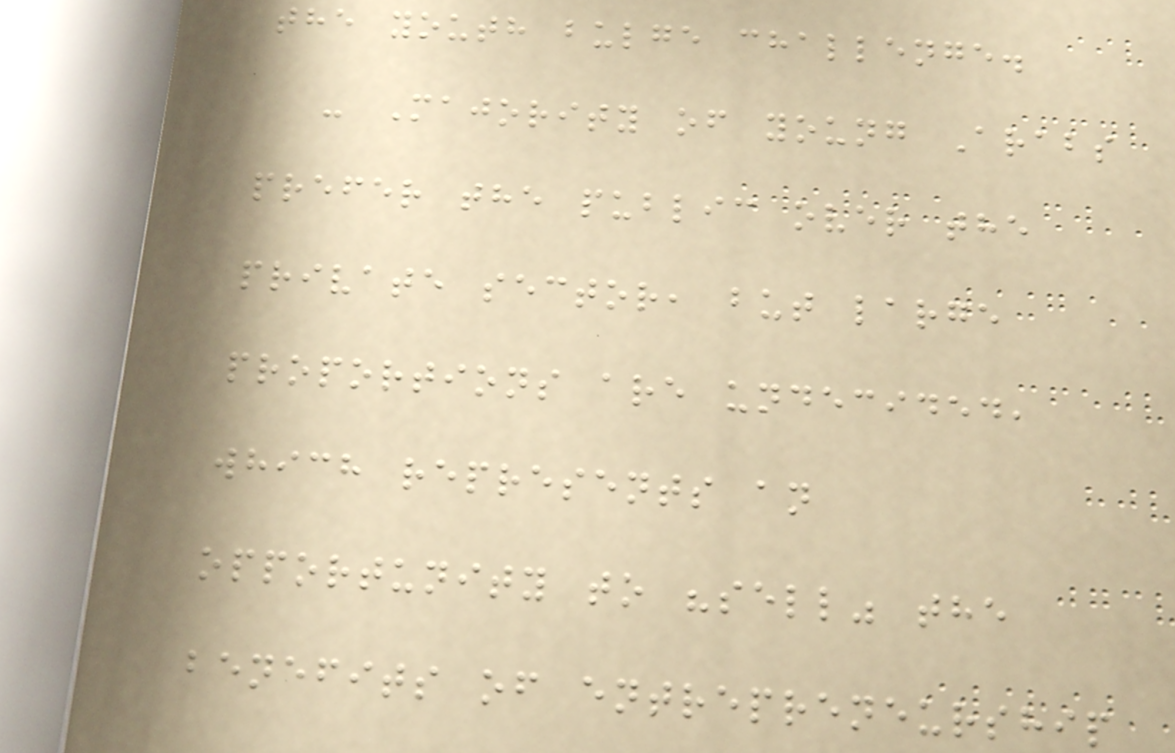the youth bulge challenge.
- Majority of young Arabs
prefer the public over the
private sector, but large
proportions are undecided,
which represents an
opportunity to "sell" the
benefits of entrepreneurship
